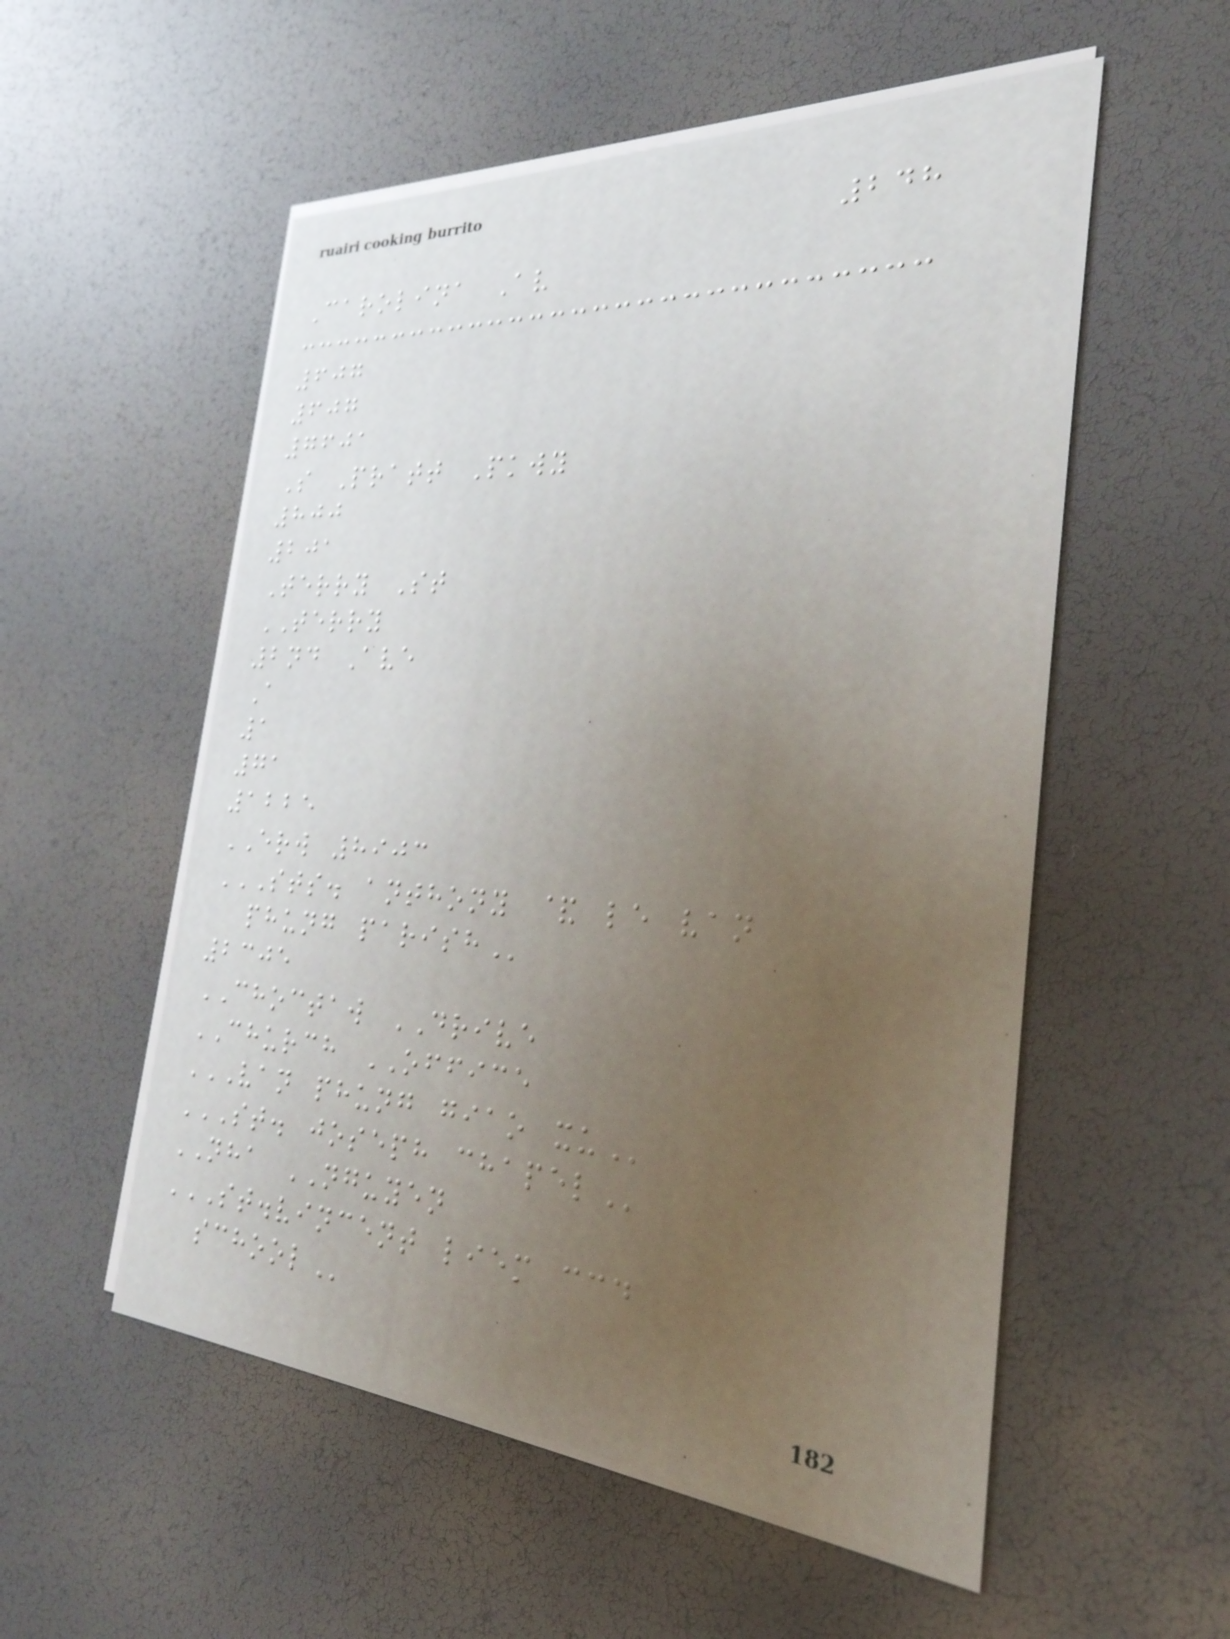248
Carolina Av
607
607
7601
S Pratt Pkwy
800
201
Terry St
TERRY
2nd Ave
A
1
71
1225
ERW 8903
STS. ANTHONY & LE VAN
PHUNG PARISH
2305
CHOCTAW DRIVE
CHURCH OFFICE
VAN PHUNG GIAO XU
ST. JOSEPH CHAPEL
NHA NGUYEN
ST.VINCENT LIEM CCD
SCHOOL
